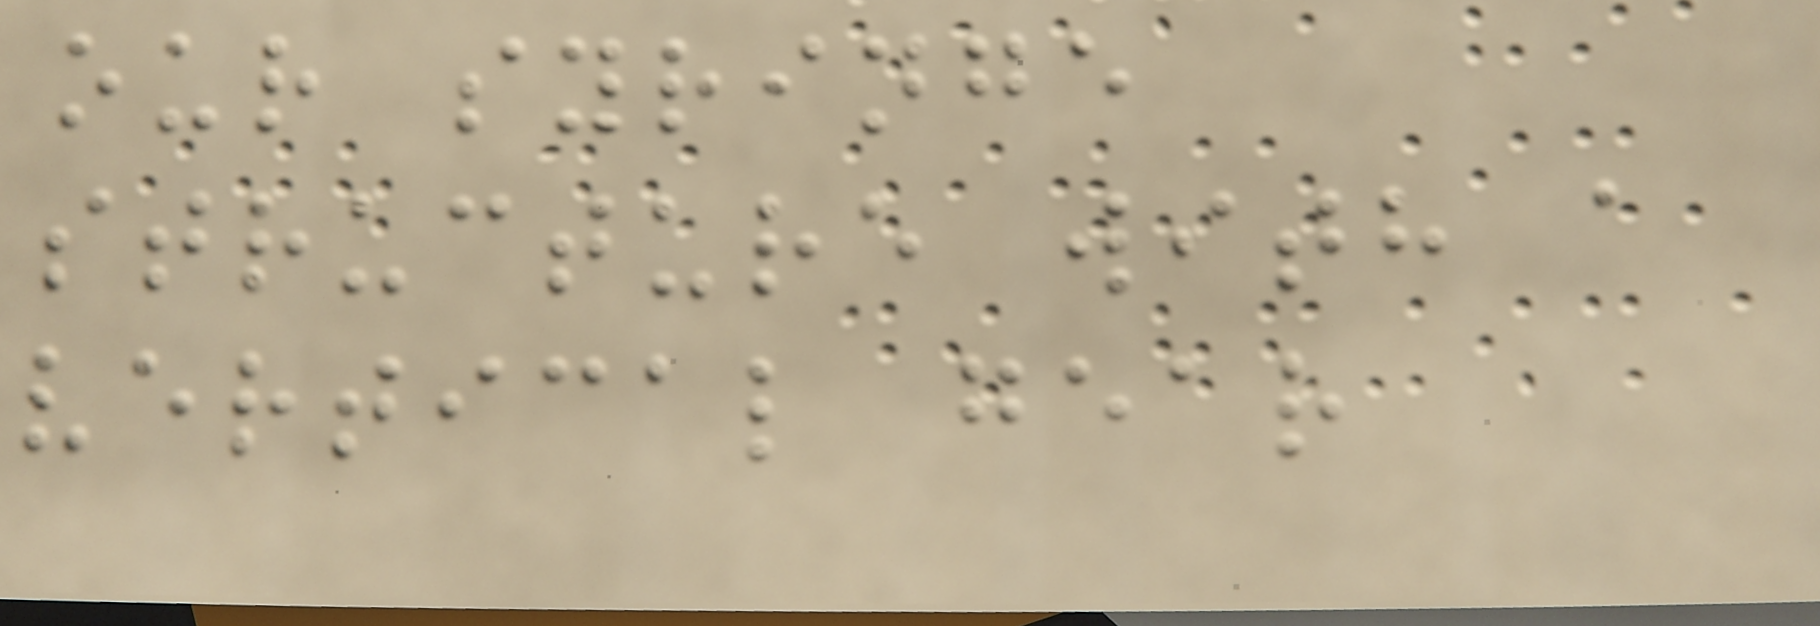our syringe
structure with a
vertical gear
